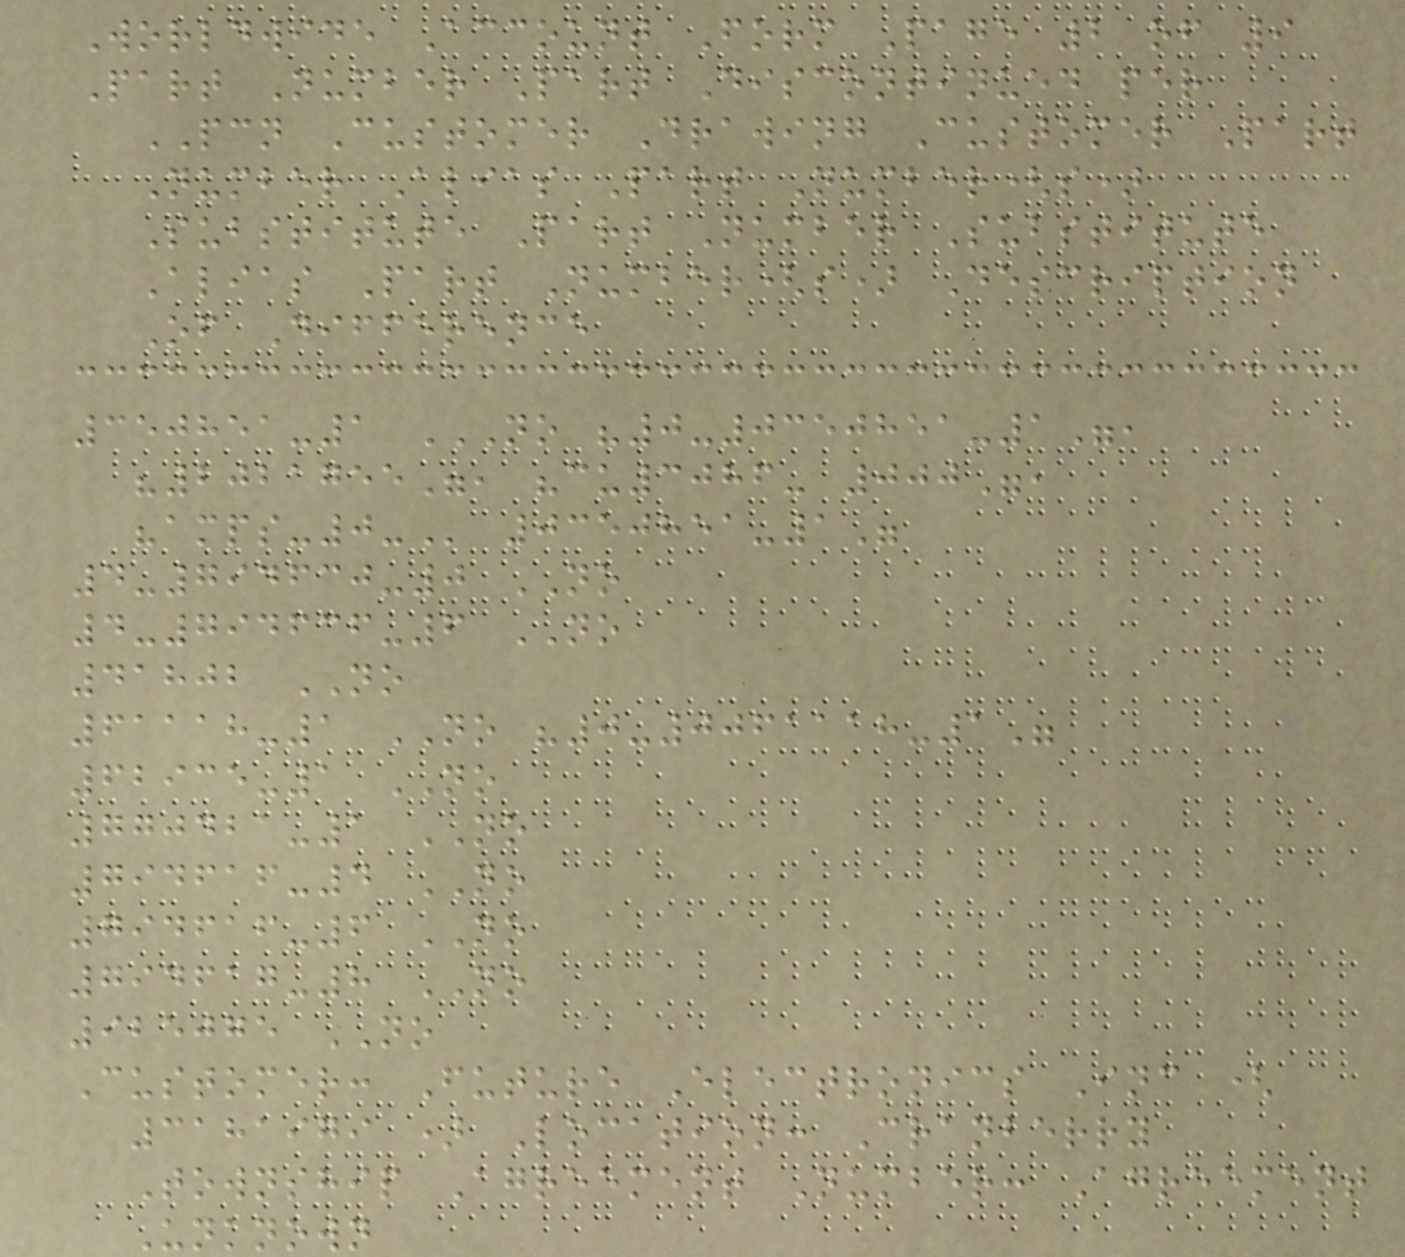Worldwide Account Form Page 2 of 9
Part Number Part Discontinued per
PCN Customer Drawing Customer Part
Number Alias Part Number(s)
Substitute Part Number Substitute
Alias Part Number(s) Description
Of Difference
350851-1 NO "0-0350851-1",
"2021755", "CU3086- 000",
"AMPS-0- 0350851-1"
4-794630-0 NO
4-794636-6 NO
41802 NO
61118-1 NO "0-0061118-1"
62935-1 NO
770421-1 NO
794616-4 NO
794616-6 NO
794617-8 NO
925075 NO
Customer: Future Electronics Inc (
3181979 ) Location: Cranberry
Township Agreement Number: Agreement
Unknown
